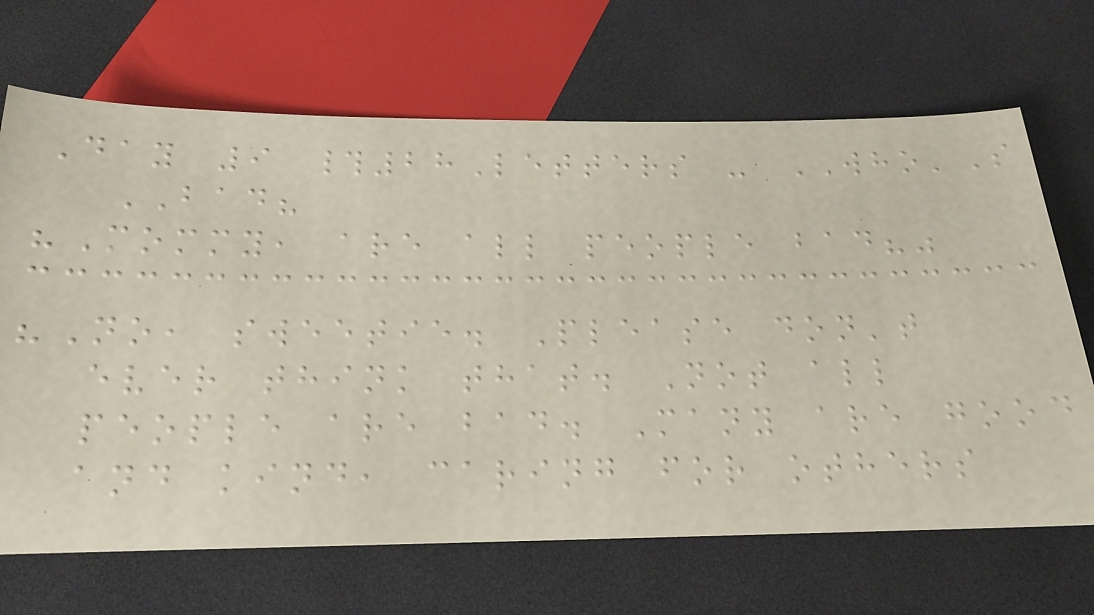Day 9 #28Letters - WHO'S
BAD?
"Mommy, are all people bad?"
"No, sweetie. Please don't
ever think that. Not all
people are bad. Many are good
and kind, caring for others
